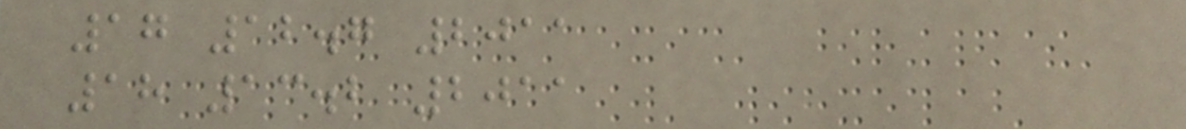17 12.7 2011
18 13.2 2011
